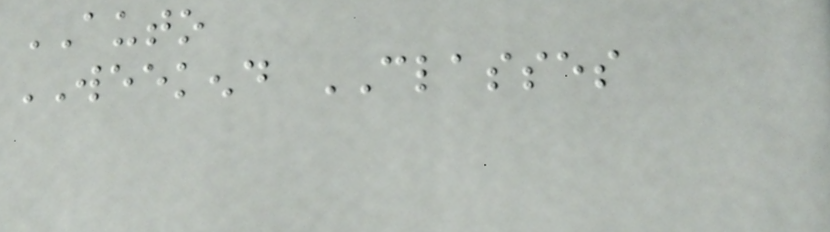AUTO
WEEKEND CLASSES
